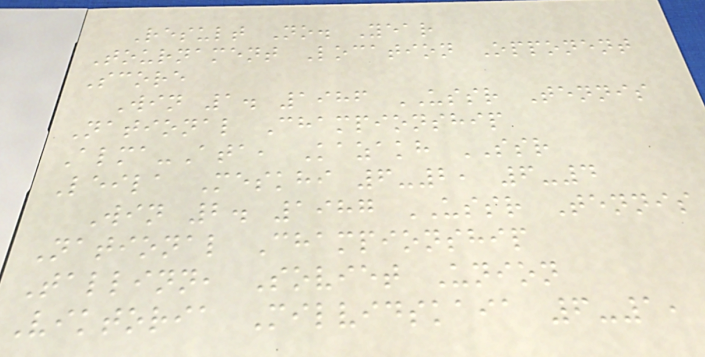Result No. Year
Tournament Location Opponent
Score
Win 1. 1986 USSR Tennis
National Championship
Alma-Ata, Kazakh SSR
Leila Meskhi 6-2, 6-4
Win 2. 1987 USSR Tennis
National Championship
Tallinn, Soviet Union
Viktoria Milvidskaia 6-1,
